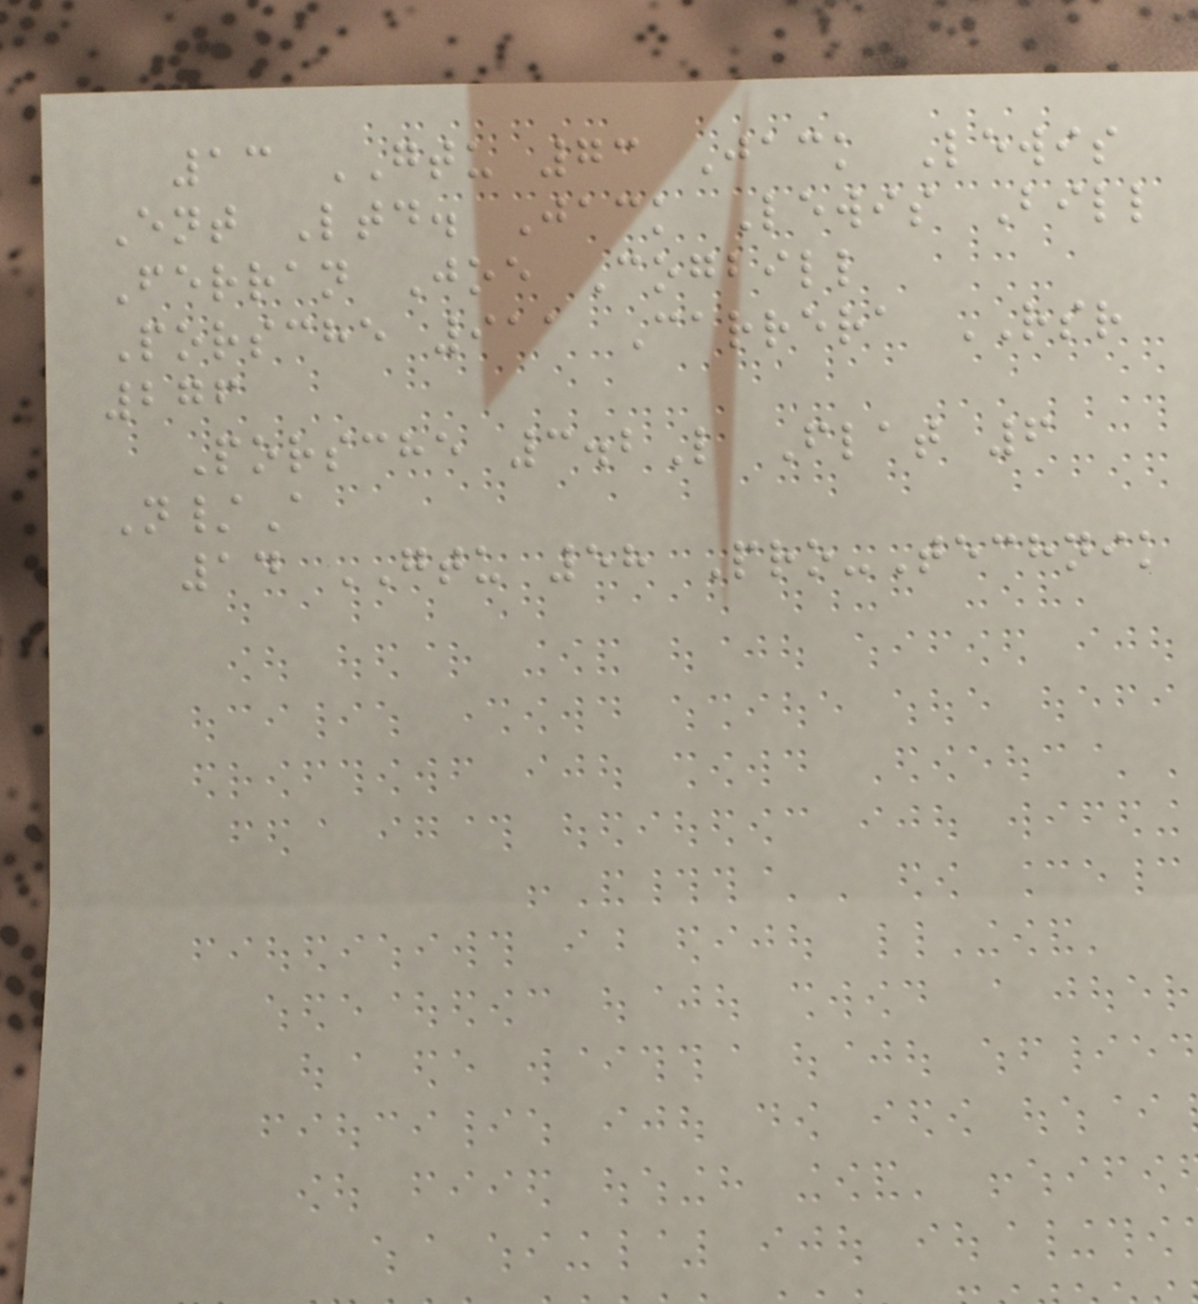13 GTU 73 Jack Lewis
Ent Ltd. Jack Lewis Bill
Ferran Joe Cogbill
Porsche 911 Carrera RSR
276
Porsche 3.2L Flat 6
N/A
14 GTU 58 Pro-Technik
